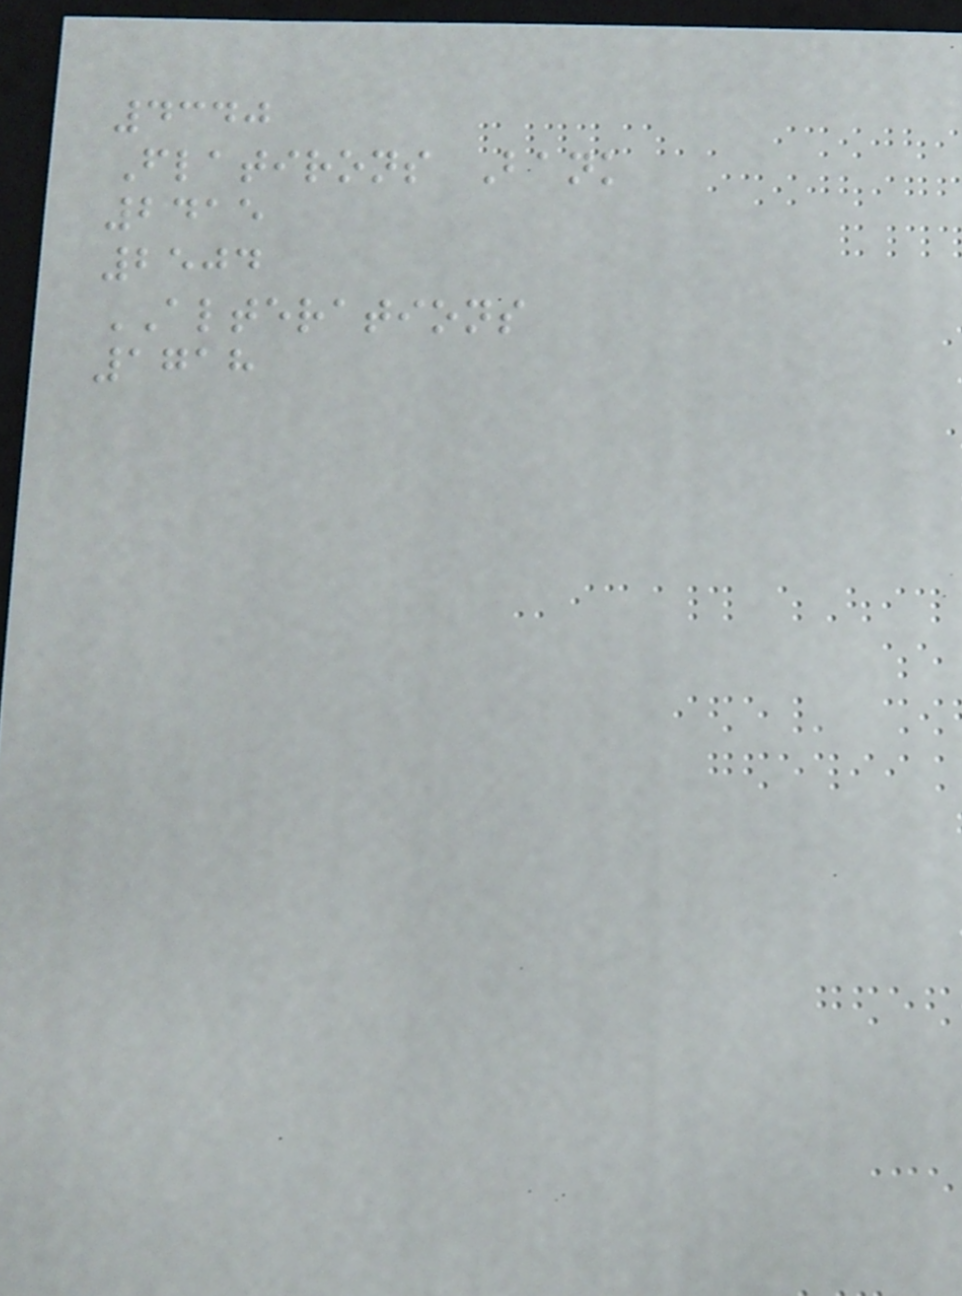4340
Flatirons Bank
2415
2504
ALTERATIONS
1718
